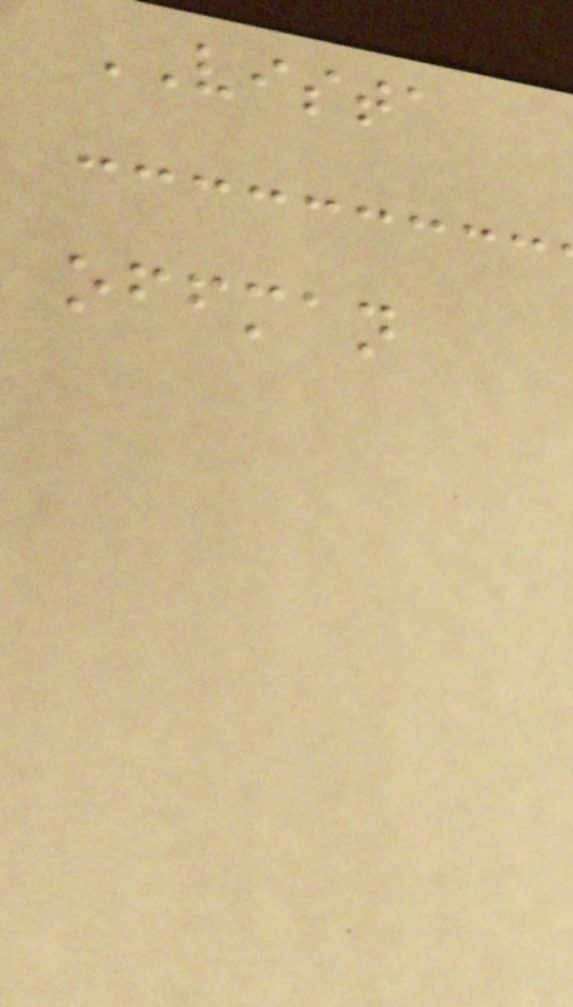VISTA
offman
